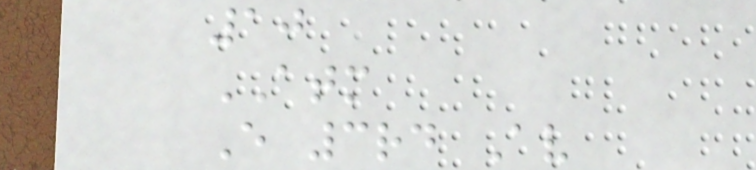10
ATM
E 3rd Av
